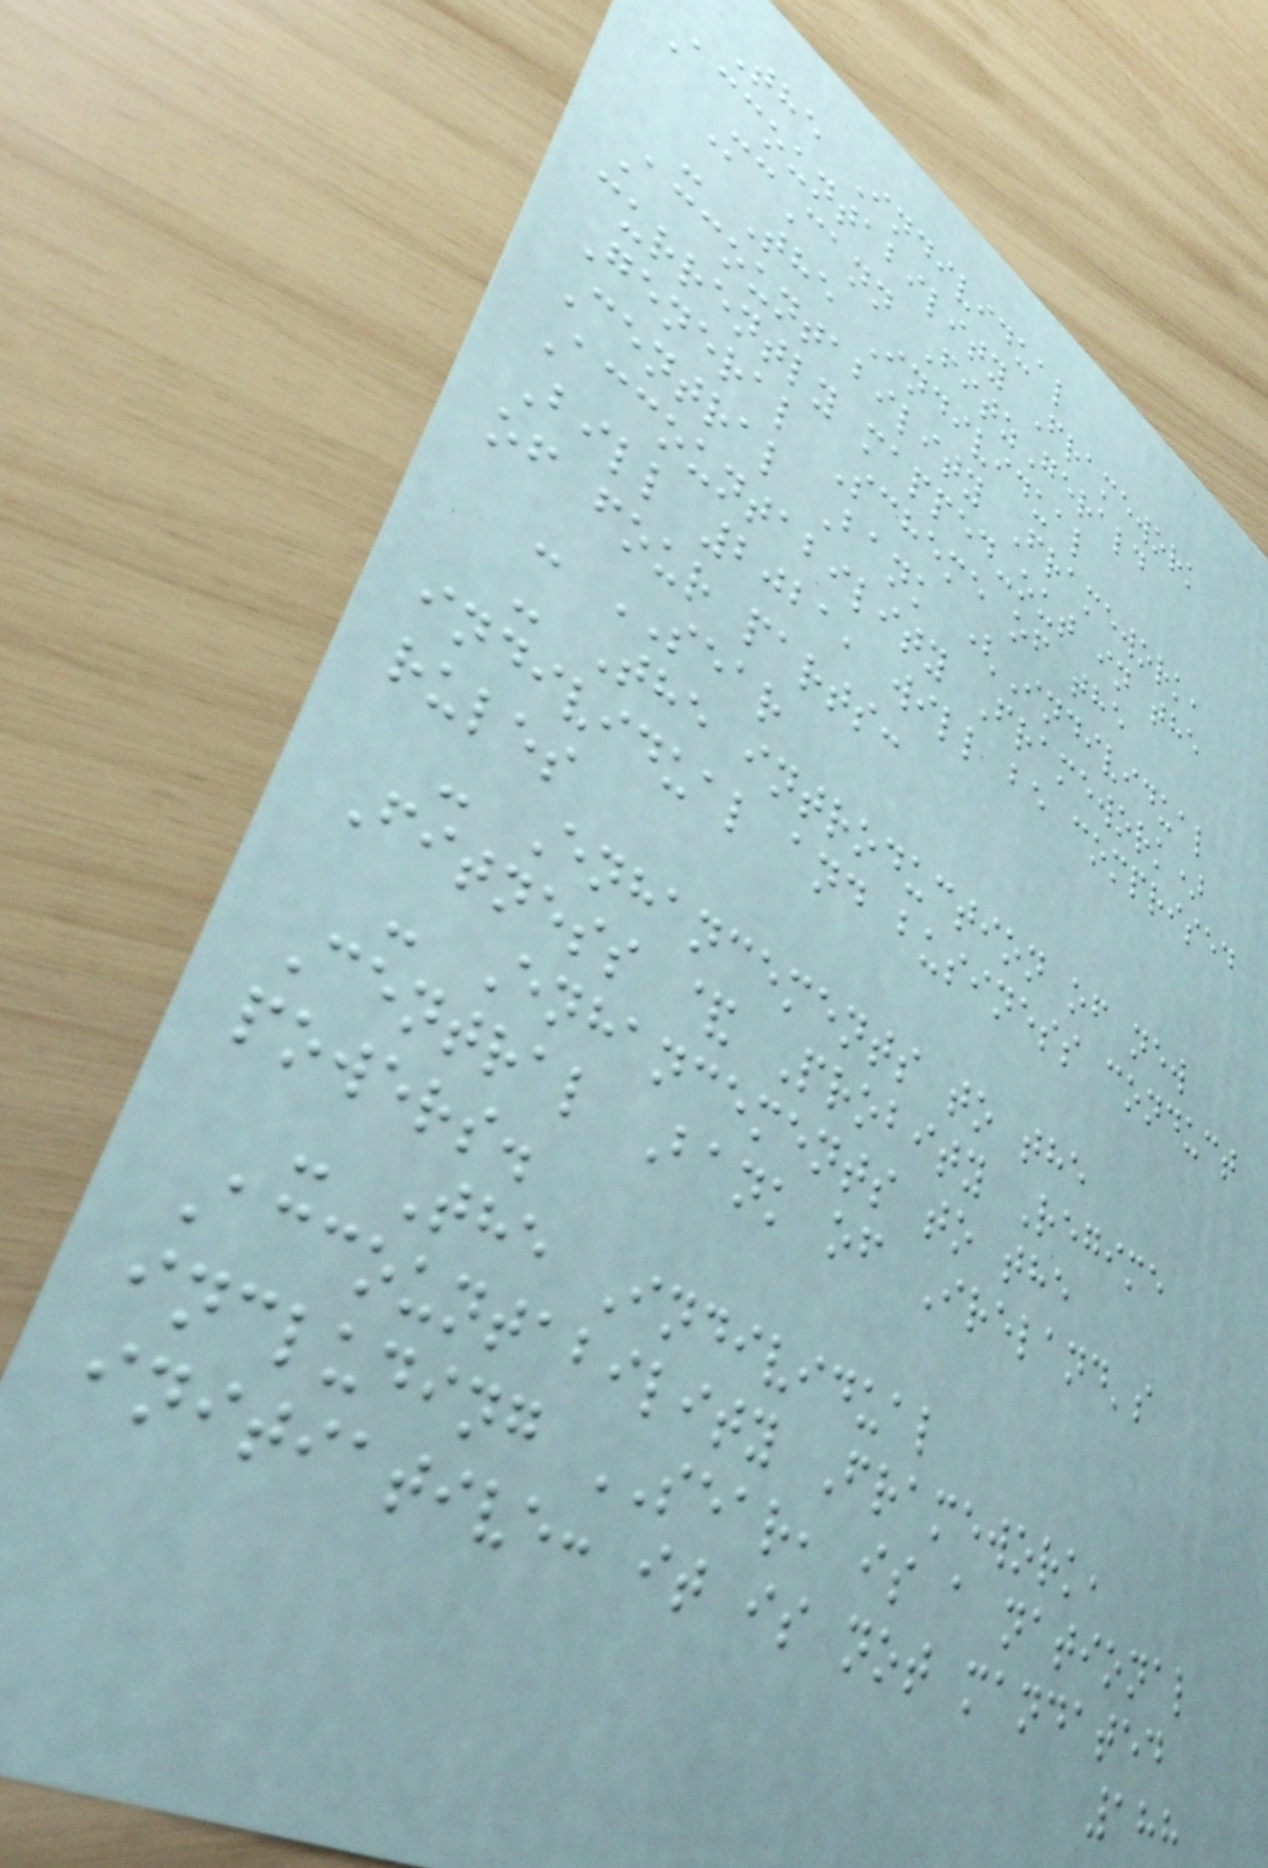The Individual
Accountability Framework
McCann FitzGerald
- The Individual
Accountability Framework,
currently mapped-out in the
General Scheme of the
Central Bank (Individual
Accountability Framework)
Bill 2021, will be comprised
of four parts:
- SEAR
- The introduction of new
individual and business conduct
rules
- Enhancements to the
Fitness & Probity Regime
- Enhancements to the
Central Bank of Ireland's
powers.
- The Individual
Accountability Framework,
including SEAR, is a national
initiative: it is not mandated
188
